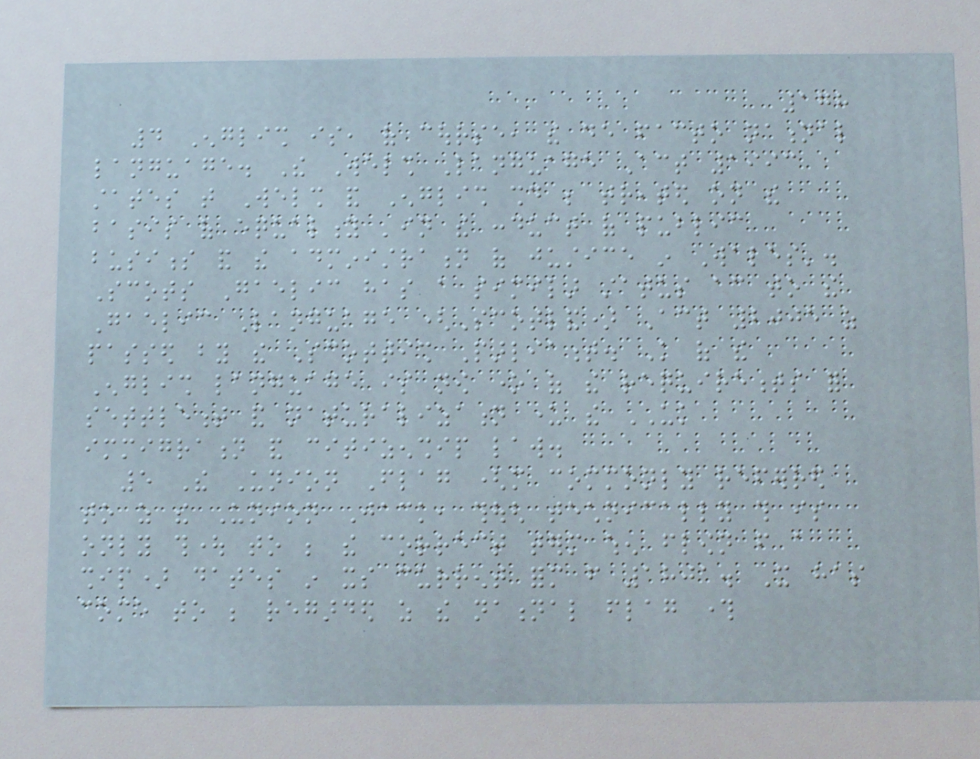178
4 English is, of course, the de facto national
language. The Welsh Language Act 1993
states that Welsh and English should be treated on the
basis of equality 'in the conduct of public
business and the administration of justice in Wales'.
Scots Gaelic has a similar status according to the
Gaelic Language (Scotland) Act 2005 as
passed by the Scottish Parliament. Knowledge of the
English language is now one of the requirements for
settlement and naturalization under the UK
immigration and citizenship law.
5 The Union Flag (more commonly referred
to as the Union Jack, though technically this is
only thought to be the correct term when flown from a
ship) dates in its current form from 1801. It has
come to be regarded as the national flag through
